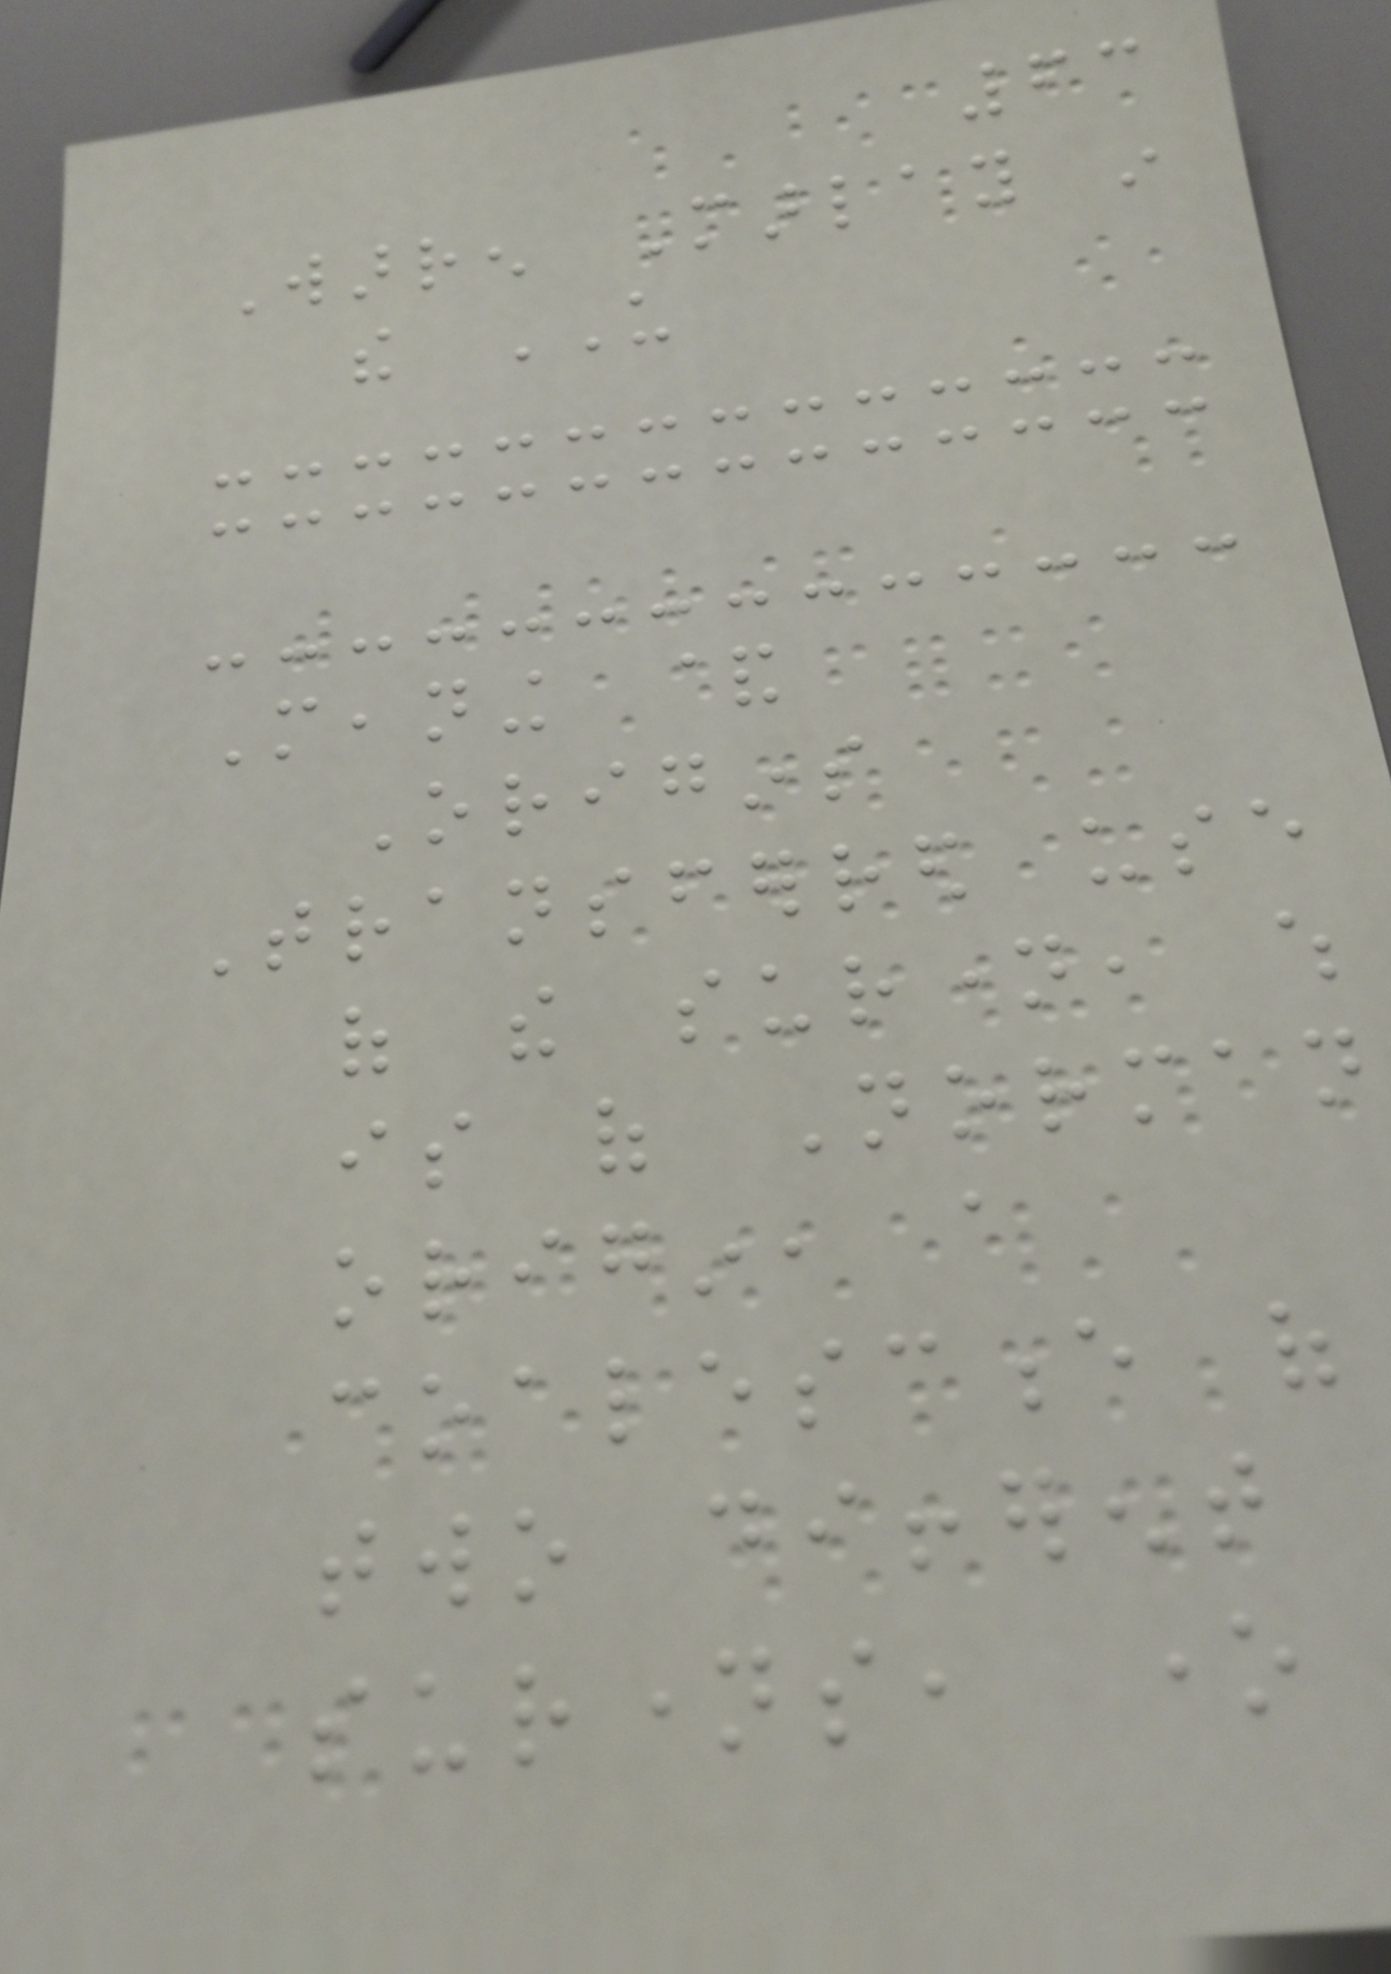63
Warren Marlay in
the US
Meaning &
Origins
Transferred use
of the surname, which
is of Norman
origin, a
coalescence of
two different
surnames, one
